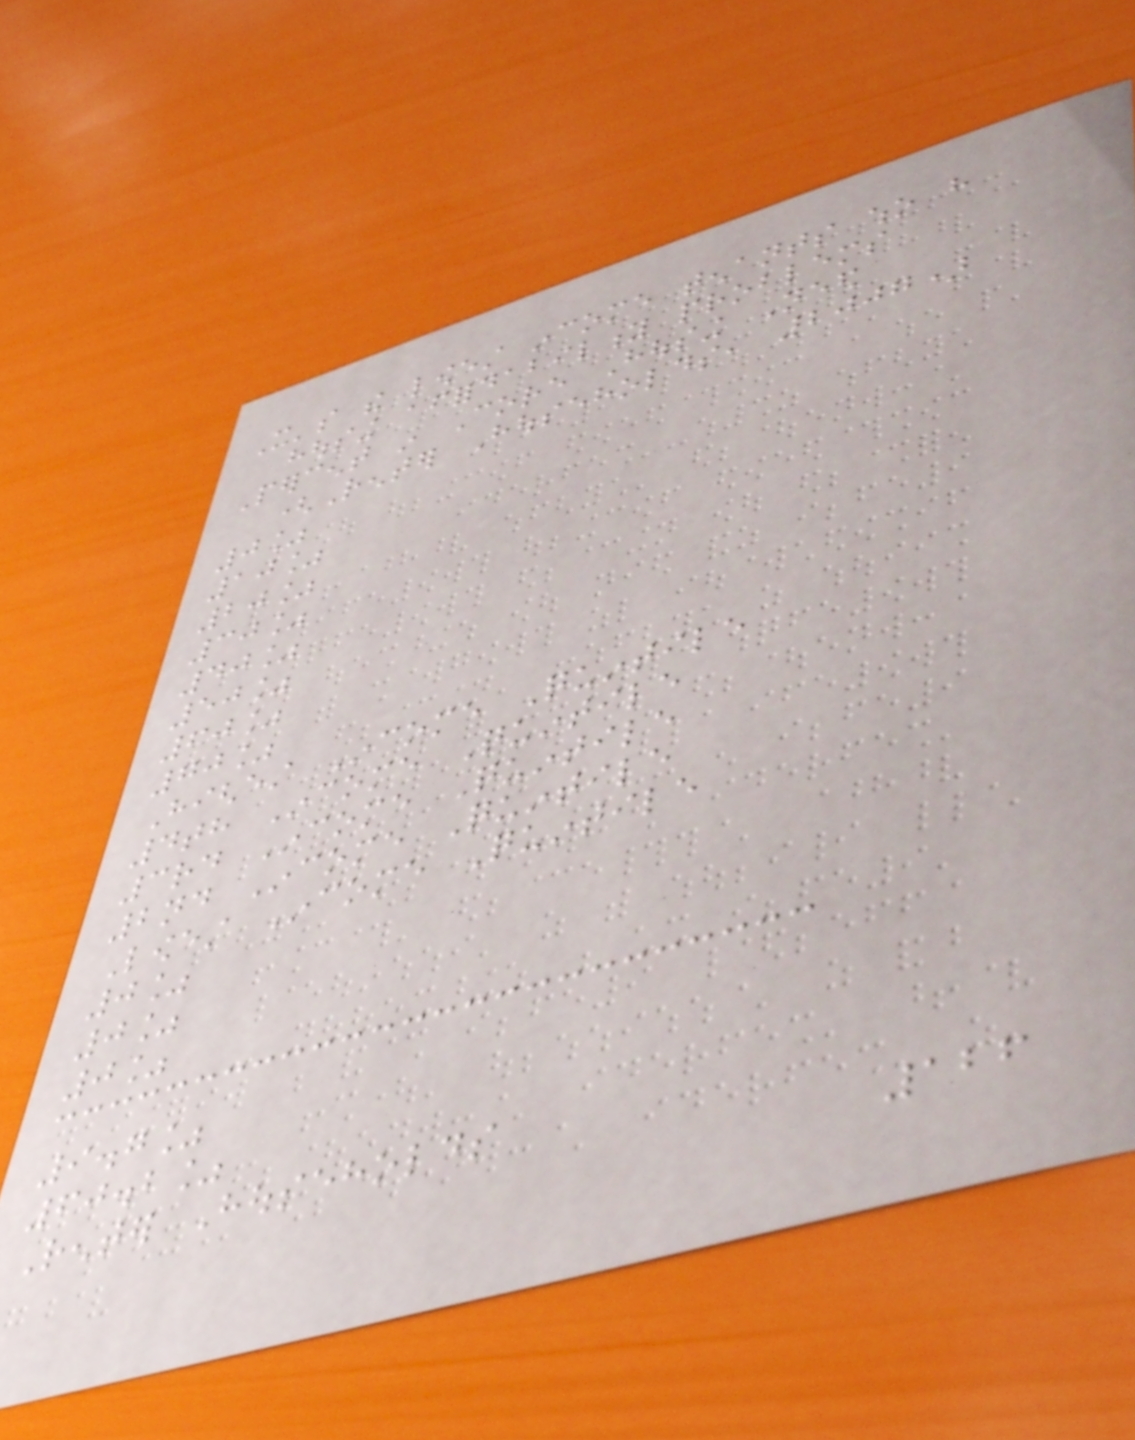It's the lowest income tenants who have
housing affordability problems
Percent in Core Housing Need
(Renter Households, 2007)
0%
10%
20%
30%
40%
50%
60%
70%
Highest Income Quintile
4th Income Quintile
3rd Income Quintile
2nd Income Quintile
Lowest Income Quintile
0%
0%
0%
9.7%
60.2%
Renter Households
126
